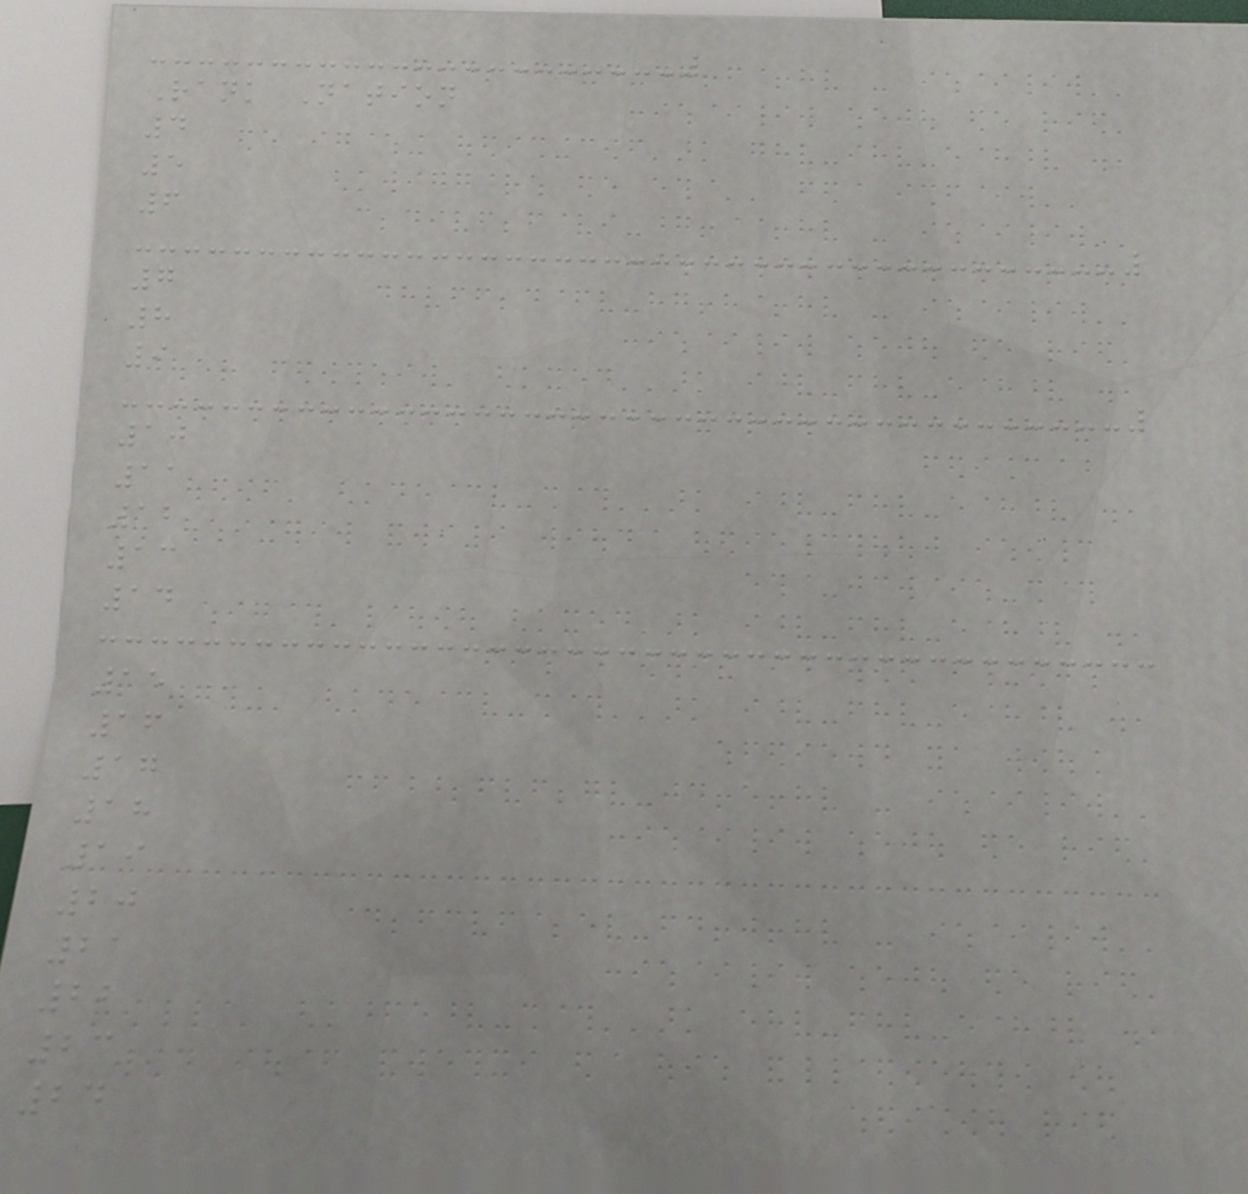Rank Nation
4
5
6
7
8
9
10
11
12
13
14
15
16
17
18
19
20
21
22
23
24
